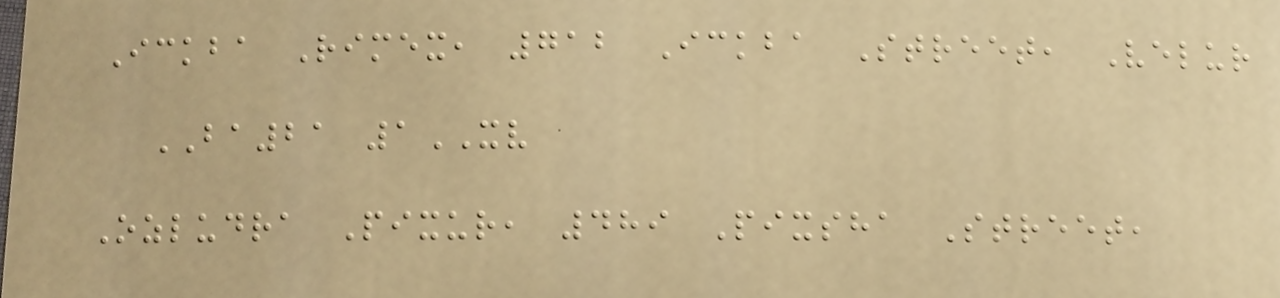Ickba Rimex, 712 Ickba Street, Velur
BA21 1XV
Ozludra Pixur, 489 Pixsha Street,
